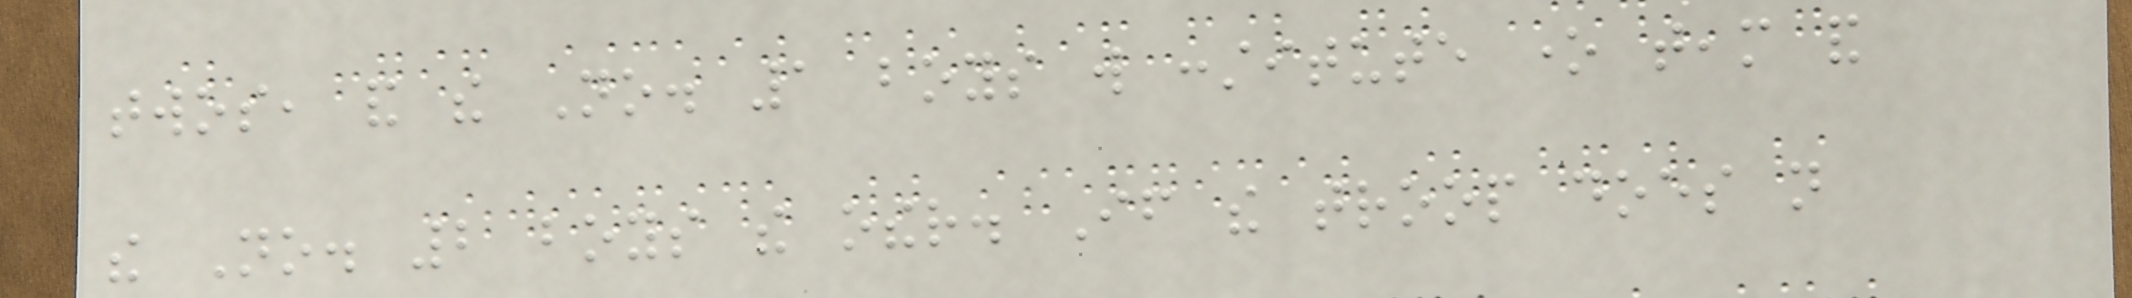twos, and the No. 1 boys will constitute one team and
the No. 2 boys the other. If the troop does not
